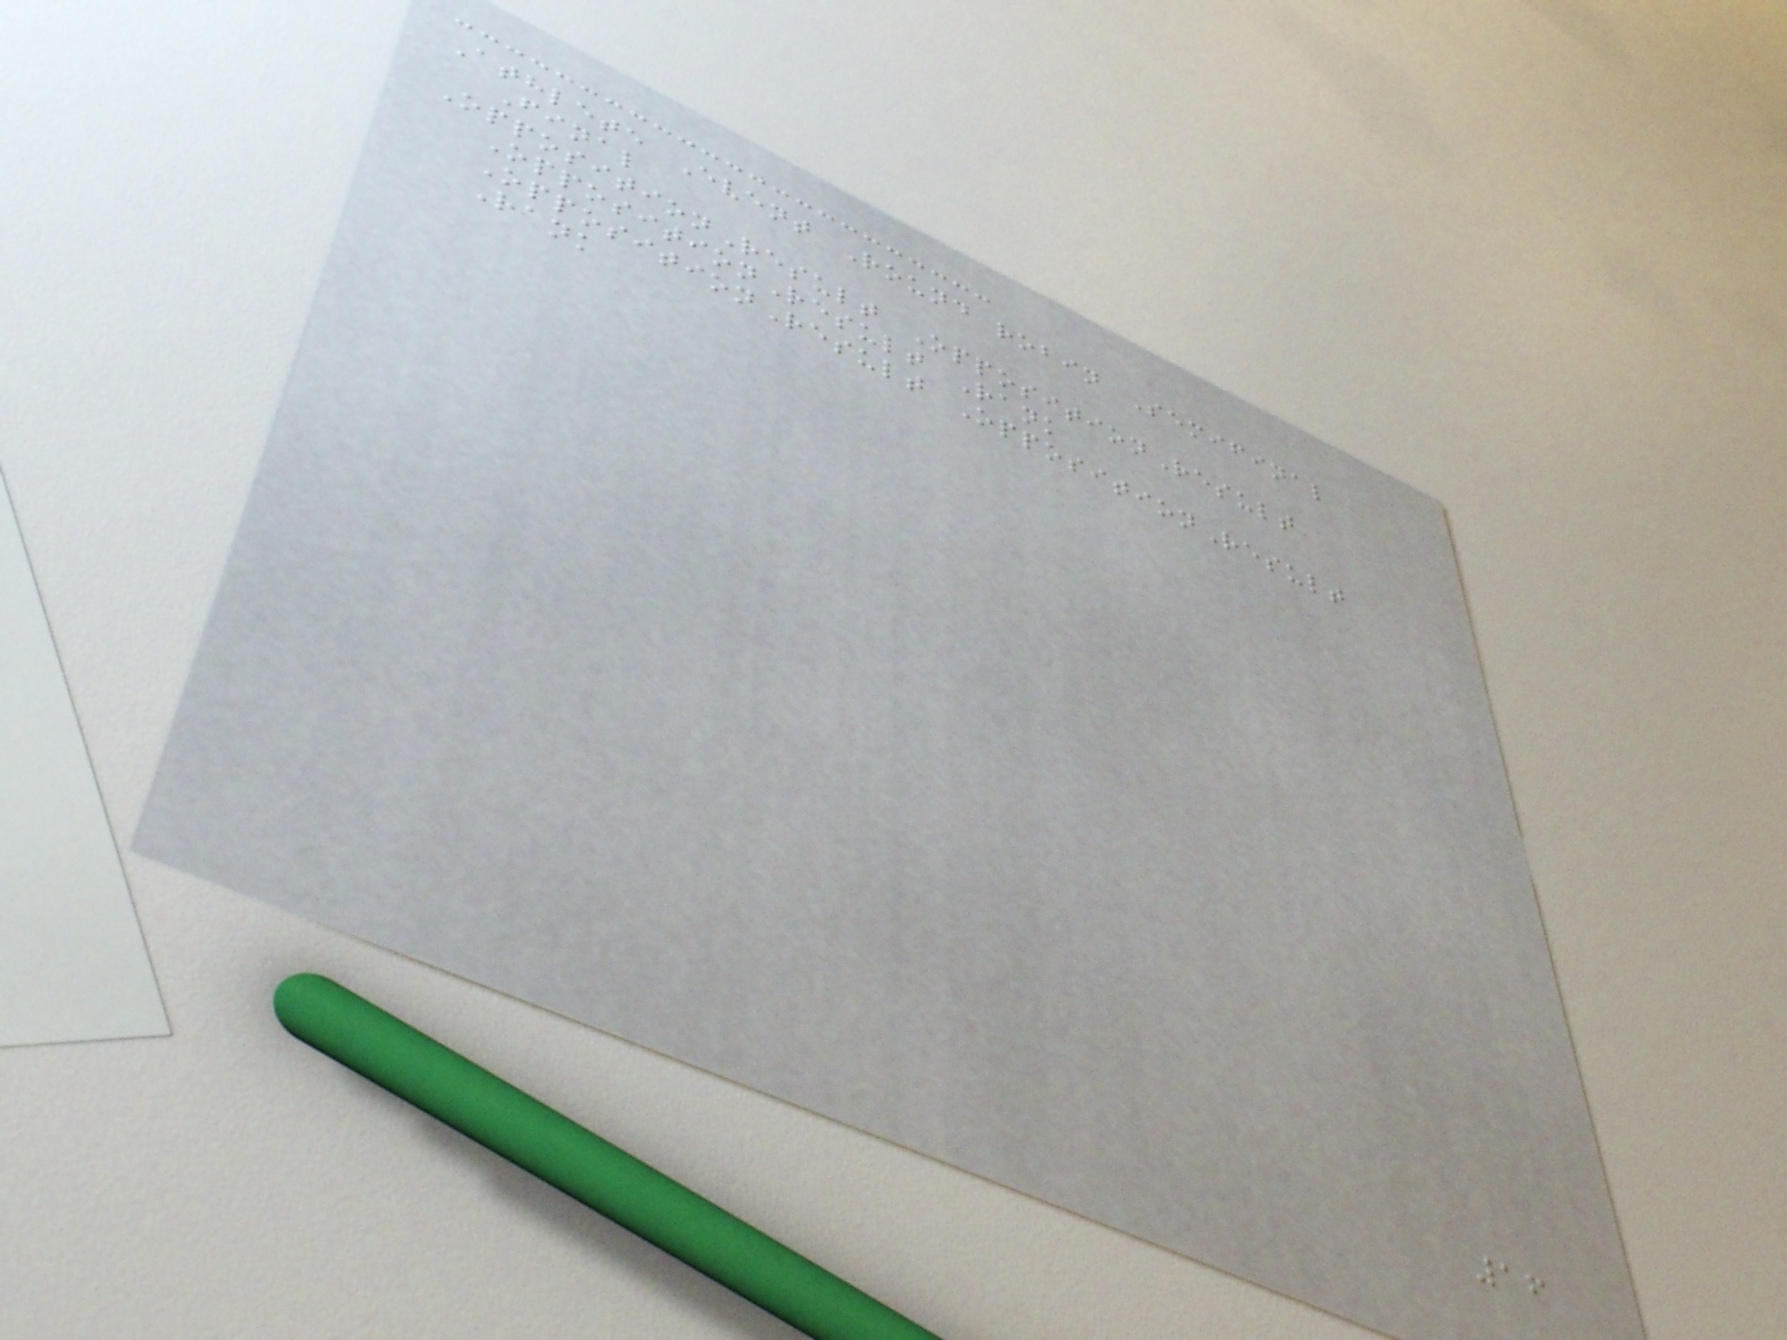Athlete Event Round robin Semifinal
Final
OppositionResult OppositionResult
OppositionResult Rank
OppositionResult OppositionResult
Rank
16
